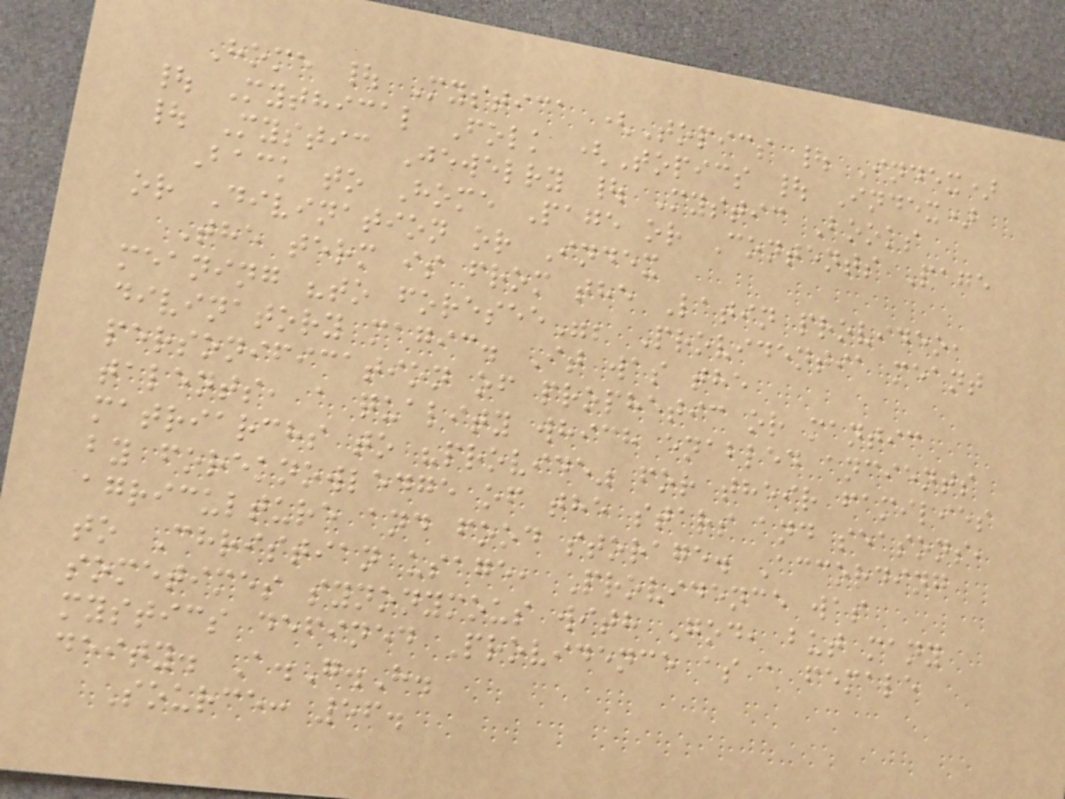Home | Mystica (Topics | Index)
| Mythical Folk (Topics | Index)
| Mystic Jewelry | Mystic Books
Back to Home Page or Contents Page
or Divination or Index
The term is from the Latin provideo,
meaning "to foresee"; Providentia meant
divinatory magic. It was the
personification of prophetic or mantic
talents, a quality which enabled ancients
matriarchs to "provide" for their families
by foreknowledge of the stars and seasons,
agriculture and food storage. According
to Christian usage, Providence was
sometimes synonymous with God, but many
mystics defined Providence as a female
deity. A.G.H.
Source: 56.
